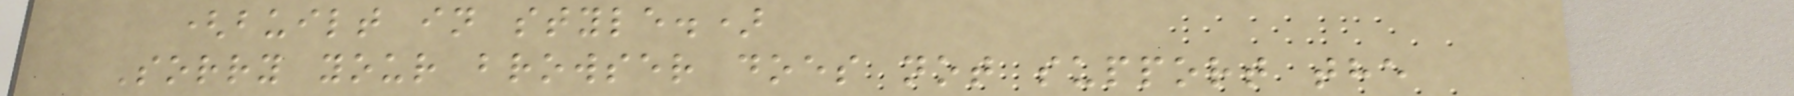(built in style.)
Sorry your browser does not support the
